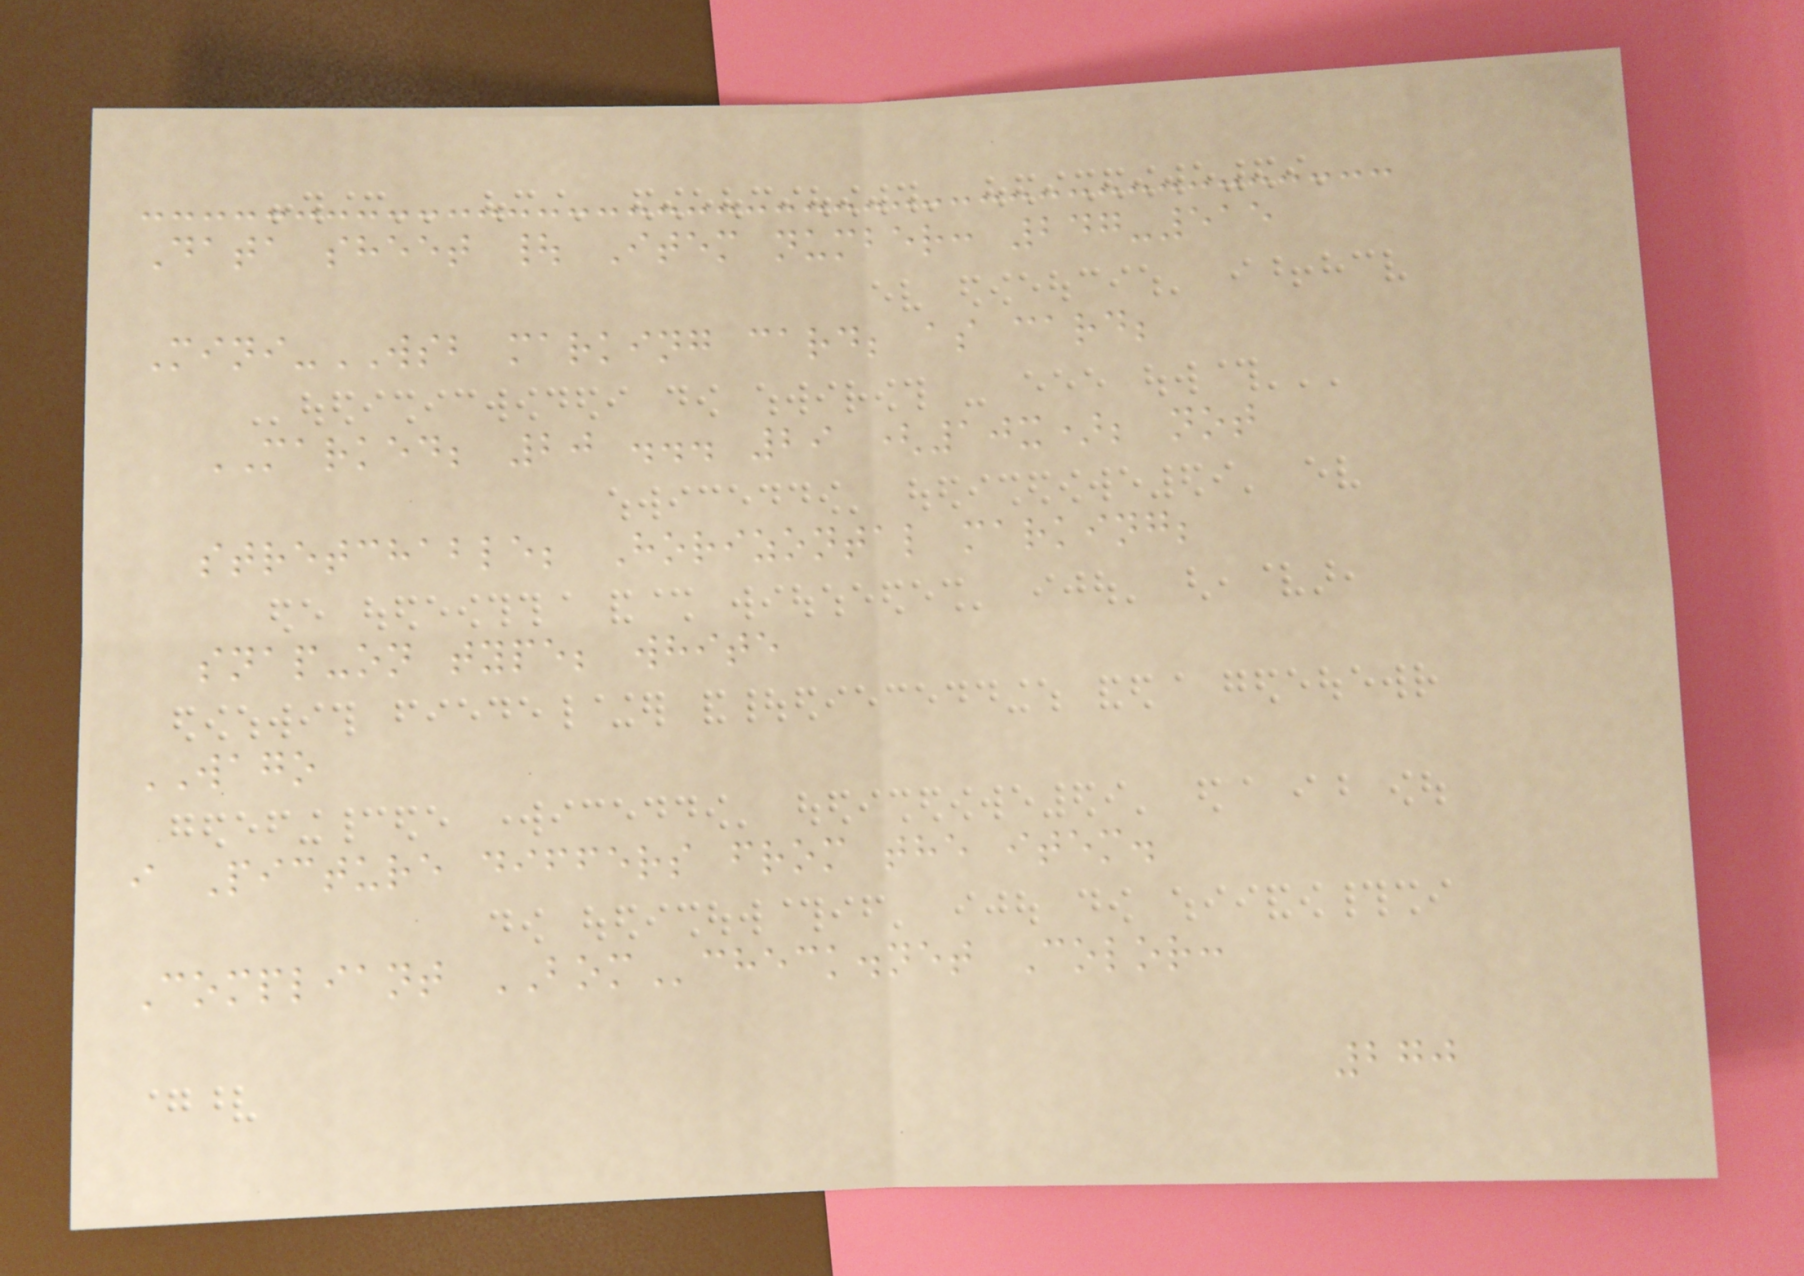Data sheet | Item number: 247-515
Mini-WSB marking card; as card;
MARKED; 20 ... 29 (10x); not
stretchable; Horizontal marking;
snap-on type; white
WAGO
i Picture differs from the item.
Compliant BOMcheck.net Color:
270
